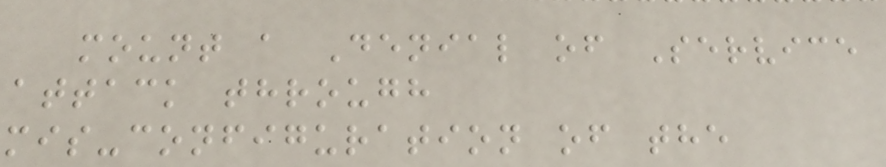mount a Denial of Service
attack through
mis-configuration of the
